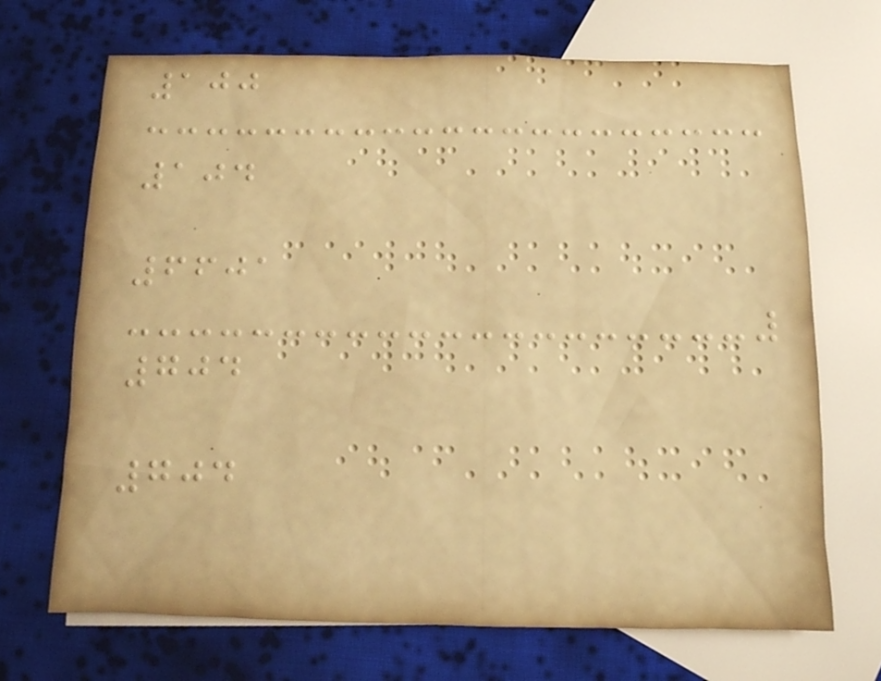100
104
6601
704
704
